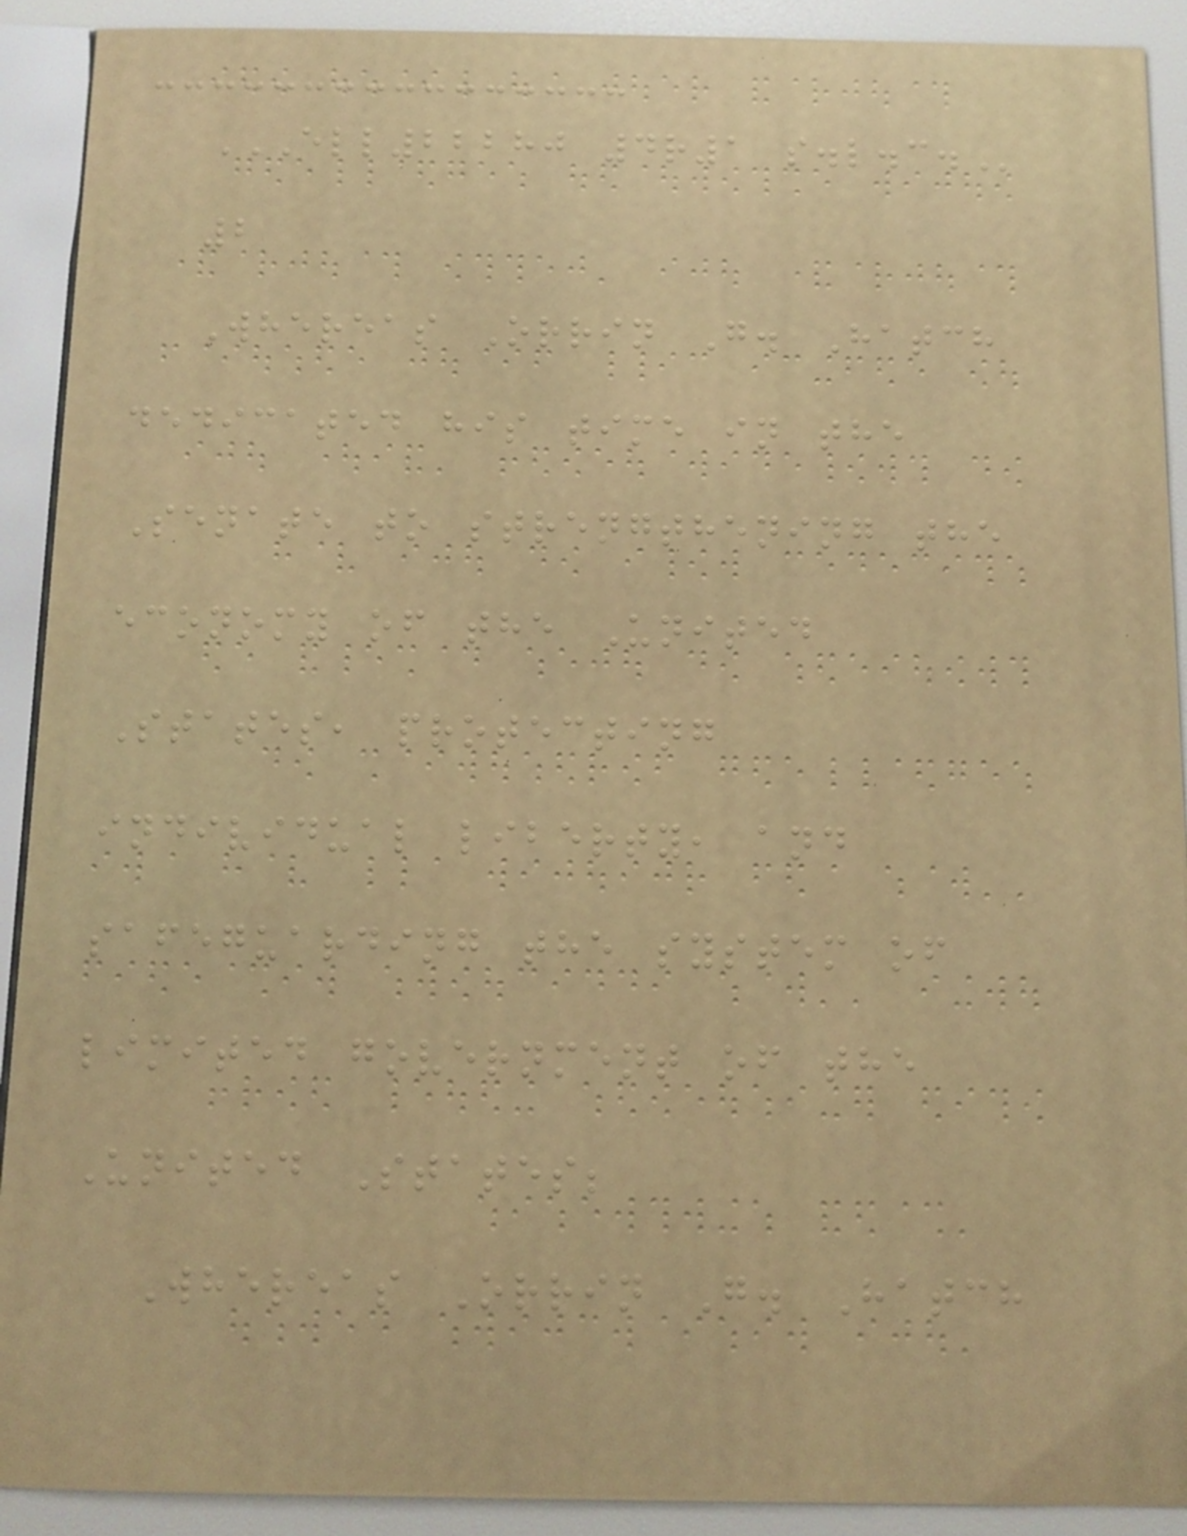ELL22280 4R1 S.L.C.
2
Whereas Orrin G. Hatch
dedicated his time in the
Senate to strengthening the
economy of the United
States, protecting
individual liberty, and
safeguarding the system of
limited government of the
United States;
Whereas Orrin G. Hatch
